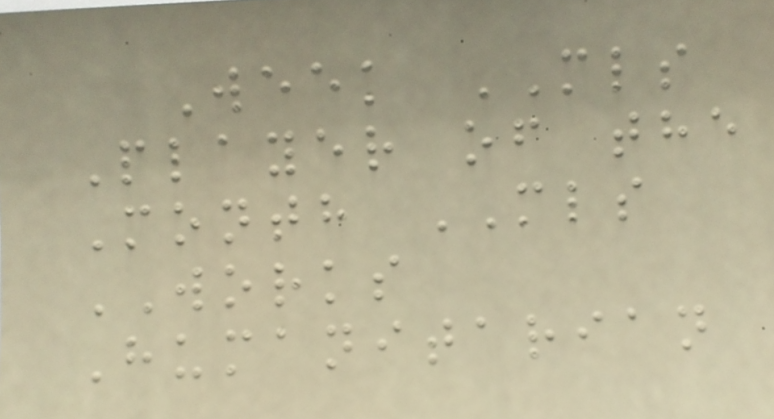Week MLS
Player of the
Month MLS
WORKS
Humanitarian
